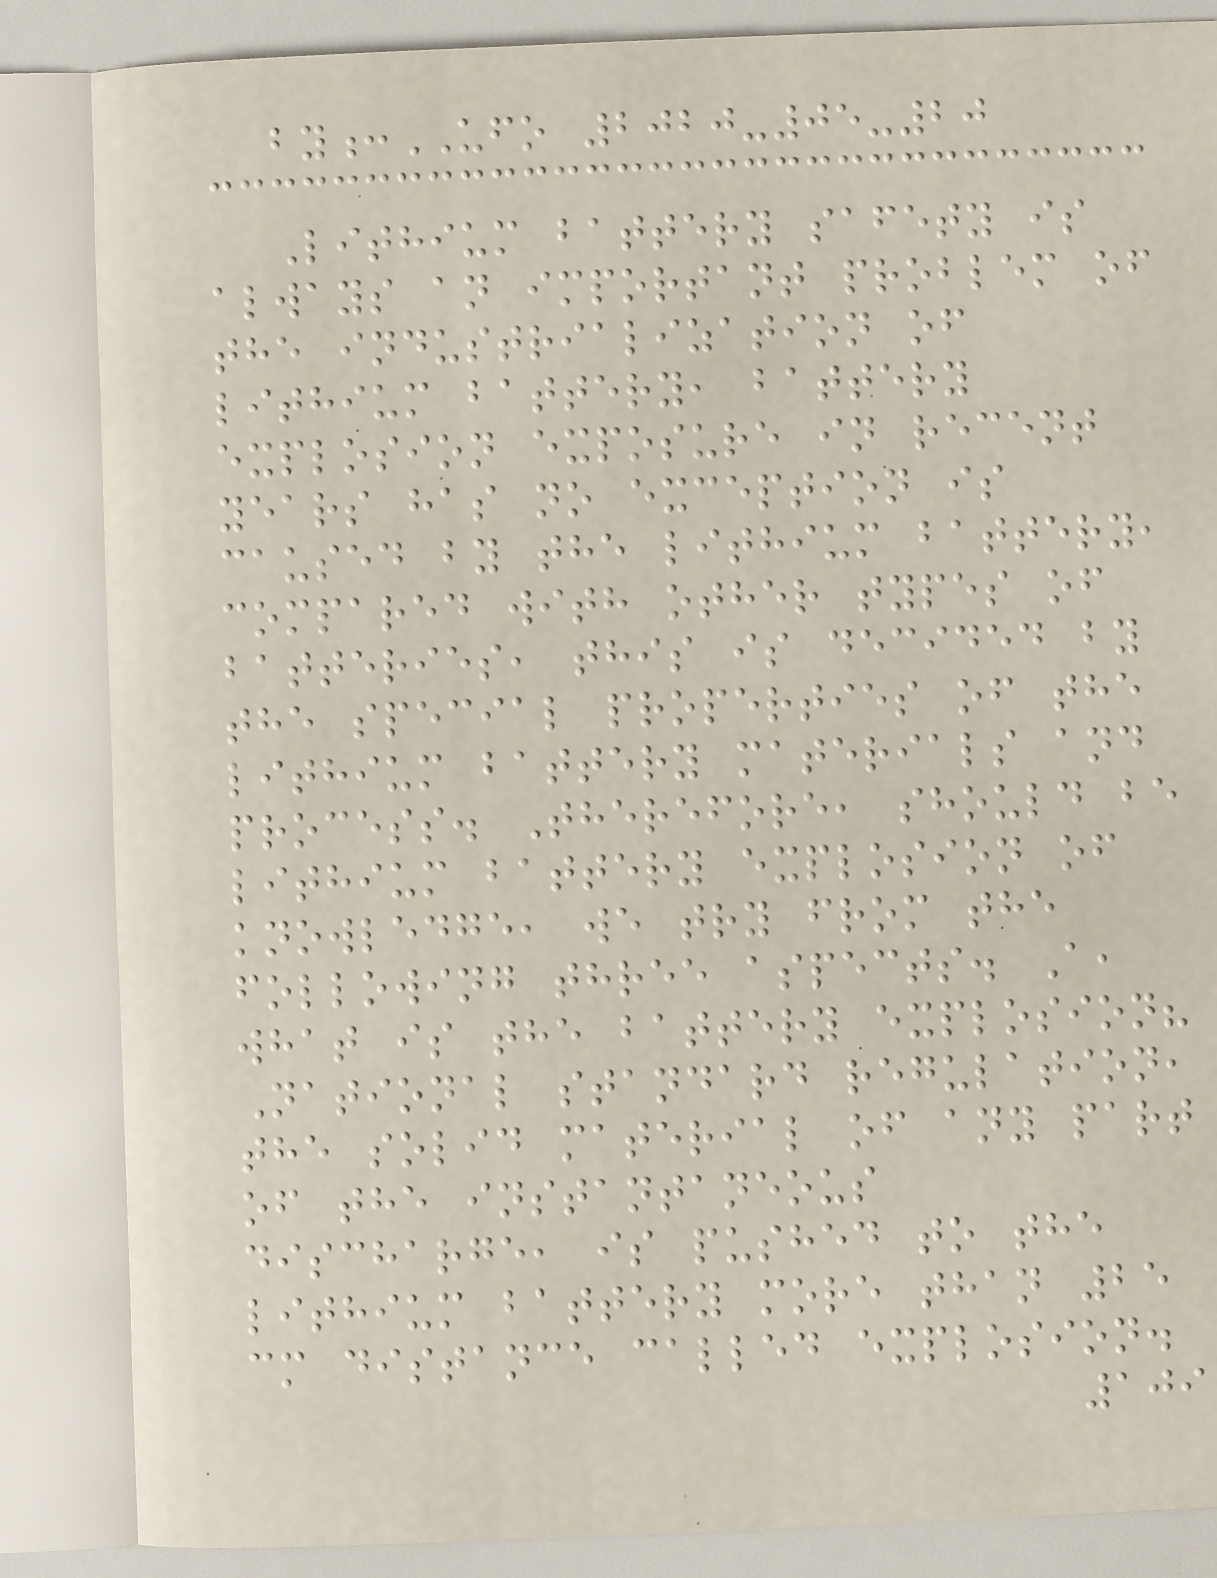by:UFO 2020-05-20
Lithium battery safety is
always an important problem of
the industrialization of
lithium battery, battery
explosion exposure in recent
years has no exception is
caused by the lithium battery,
compared with other types of
batteries, this is decided by
the special properties of the
lithium battery materials and
process. Therefore, should be
lithium battery explosion of
knowledge, we try from the
following three aspects. A,
what is the battery explosion?
National standard regulation,
the solid material of any part
of the instantaneous
discharge, is pushed to the
lithium battery more than 25
cm distance called explosion.
109
